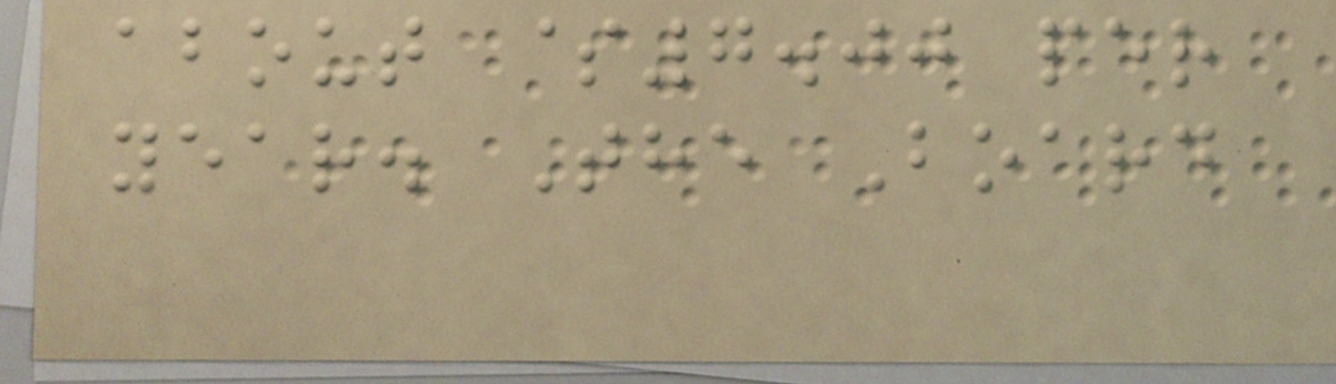about $7.00 per
year. The Board
